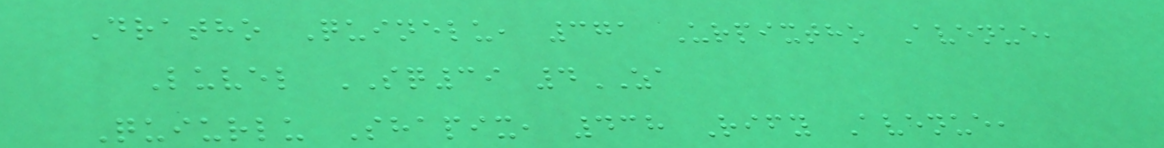Dratho Quinelu, 371 Urpixtho Avenue,
Luvel SQ39 4ZA
Quiurlu Shapix, 438 Rify Avenue,
